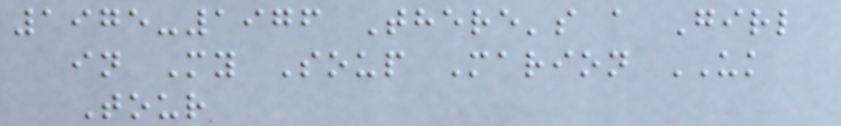1975-1976 There's a Girl
in My Soup Marion UK
Tour
